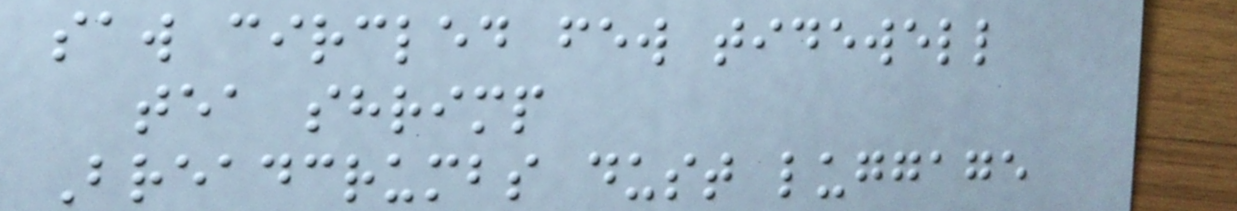saw circled few tidewell
tea shrimp
Breadcrumbs dust luggage
